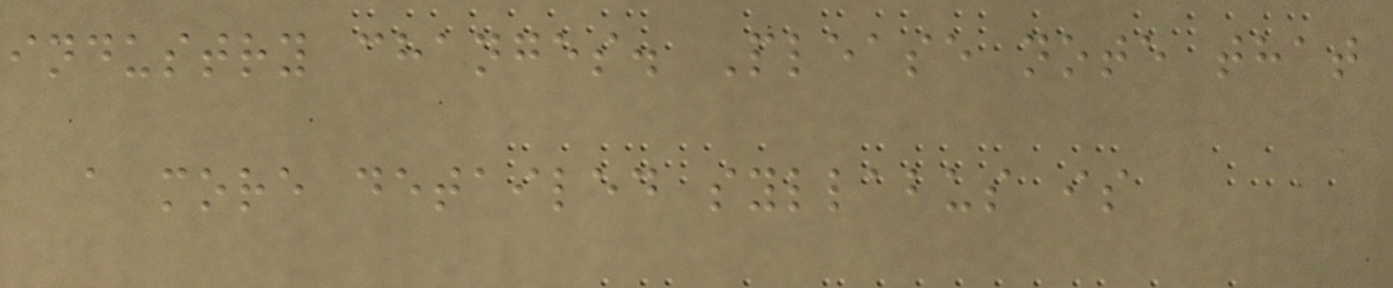industry changes. Please note that
a more detailed syllabus is
